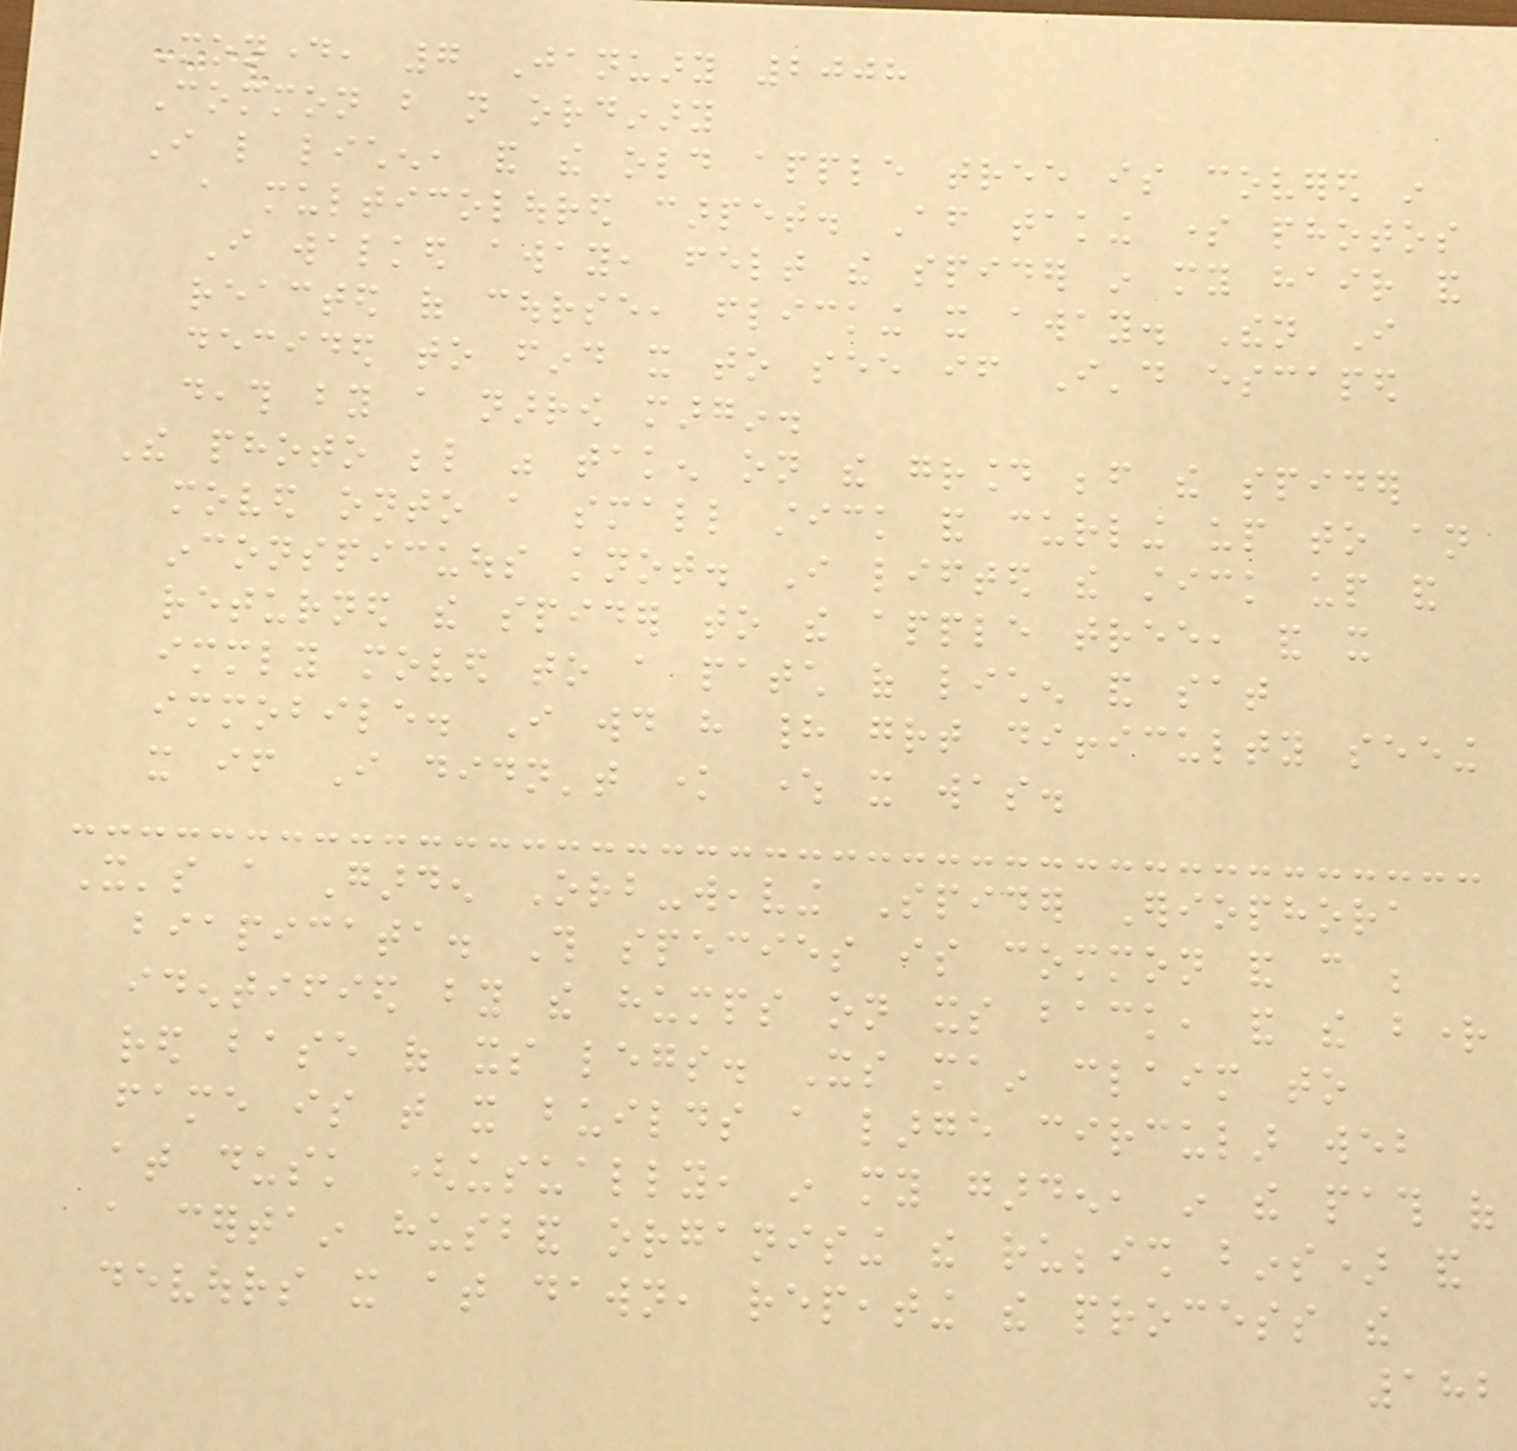Monday, 7 January 2008
Common but not ordinary
I like lichen, and the old apple tree is covered in
a multicoloured carpet. After taking some photos
I walked away, felt the spider in my hair and
reacted of course, flicking it away. Then I
decided to find it to see if I'd escaped
death by a narrow margin.
The photo below was taken on the ground before the spider
moved onto a small stick and curling up to an
inconspicuous knot. I lifted the stick up and
returned the spider to the apple tree, and it
immediately moved to a patch of lichen and sat
immobile. I would have had great difficulty seeing
it if I didn't know where it was.
It's a Garden Orb-weaving Spider Eriophora
biapicata. This species is common and can be
identified by the humps on its back, and the bright
red base of its legs. Its main claim to
fame is that it builds a large circular web
at dusk (usually, in my garden, in the path of
a certain husband organising the rubbish bins) and
devours it at dawn, repeating the process the
182
